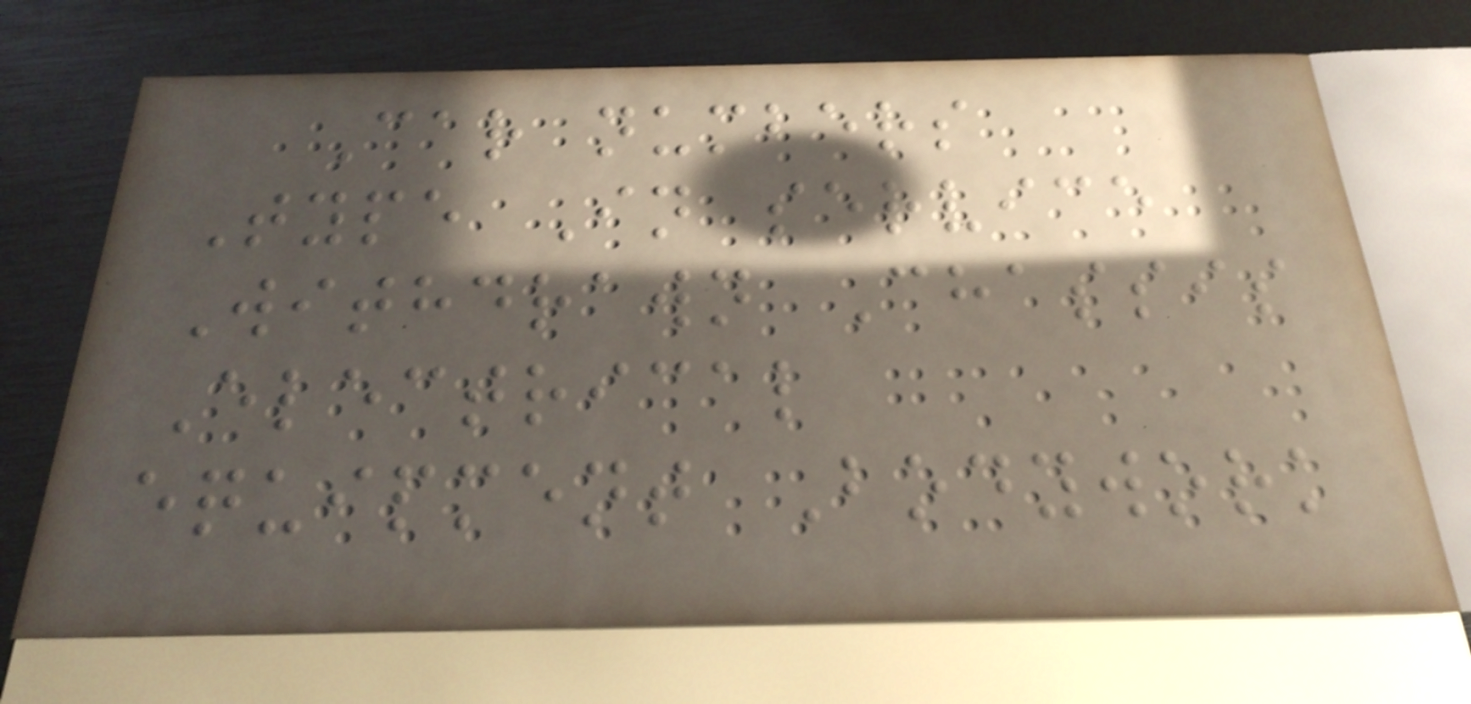Car numbers
Type In service
Withdrawn Chassis
Electrical
equipment Bodywork
